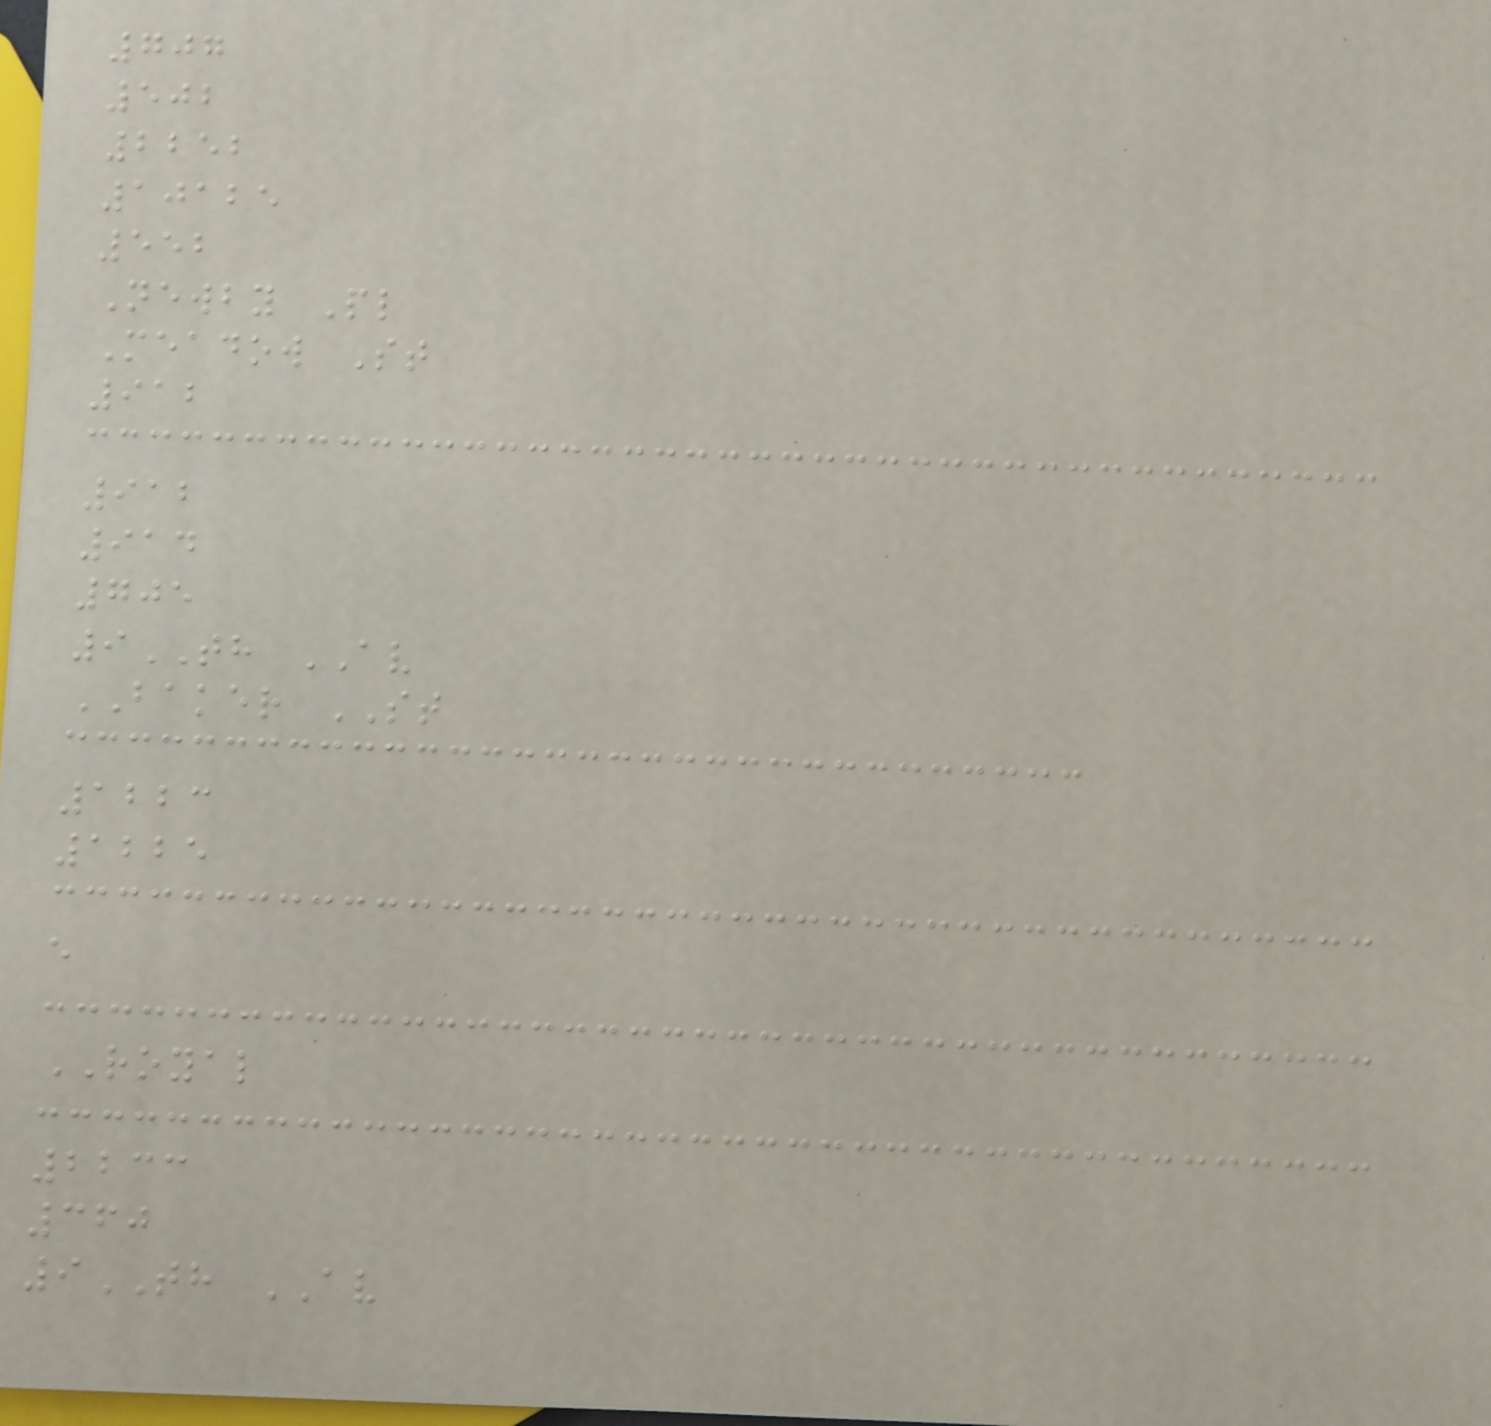707
502
2252
10125
552
Newby Pl
Meadow St
912
912
914
705
9TH AV
BAKER ST
1223
1225
e
ROYAL
2233
360
9TH AV
